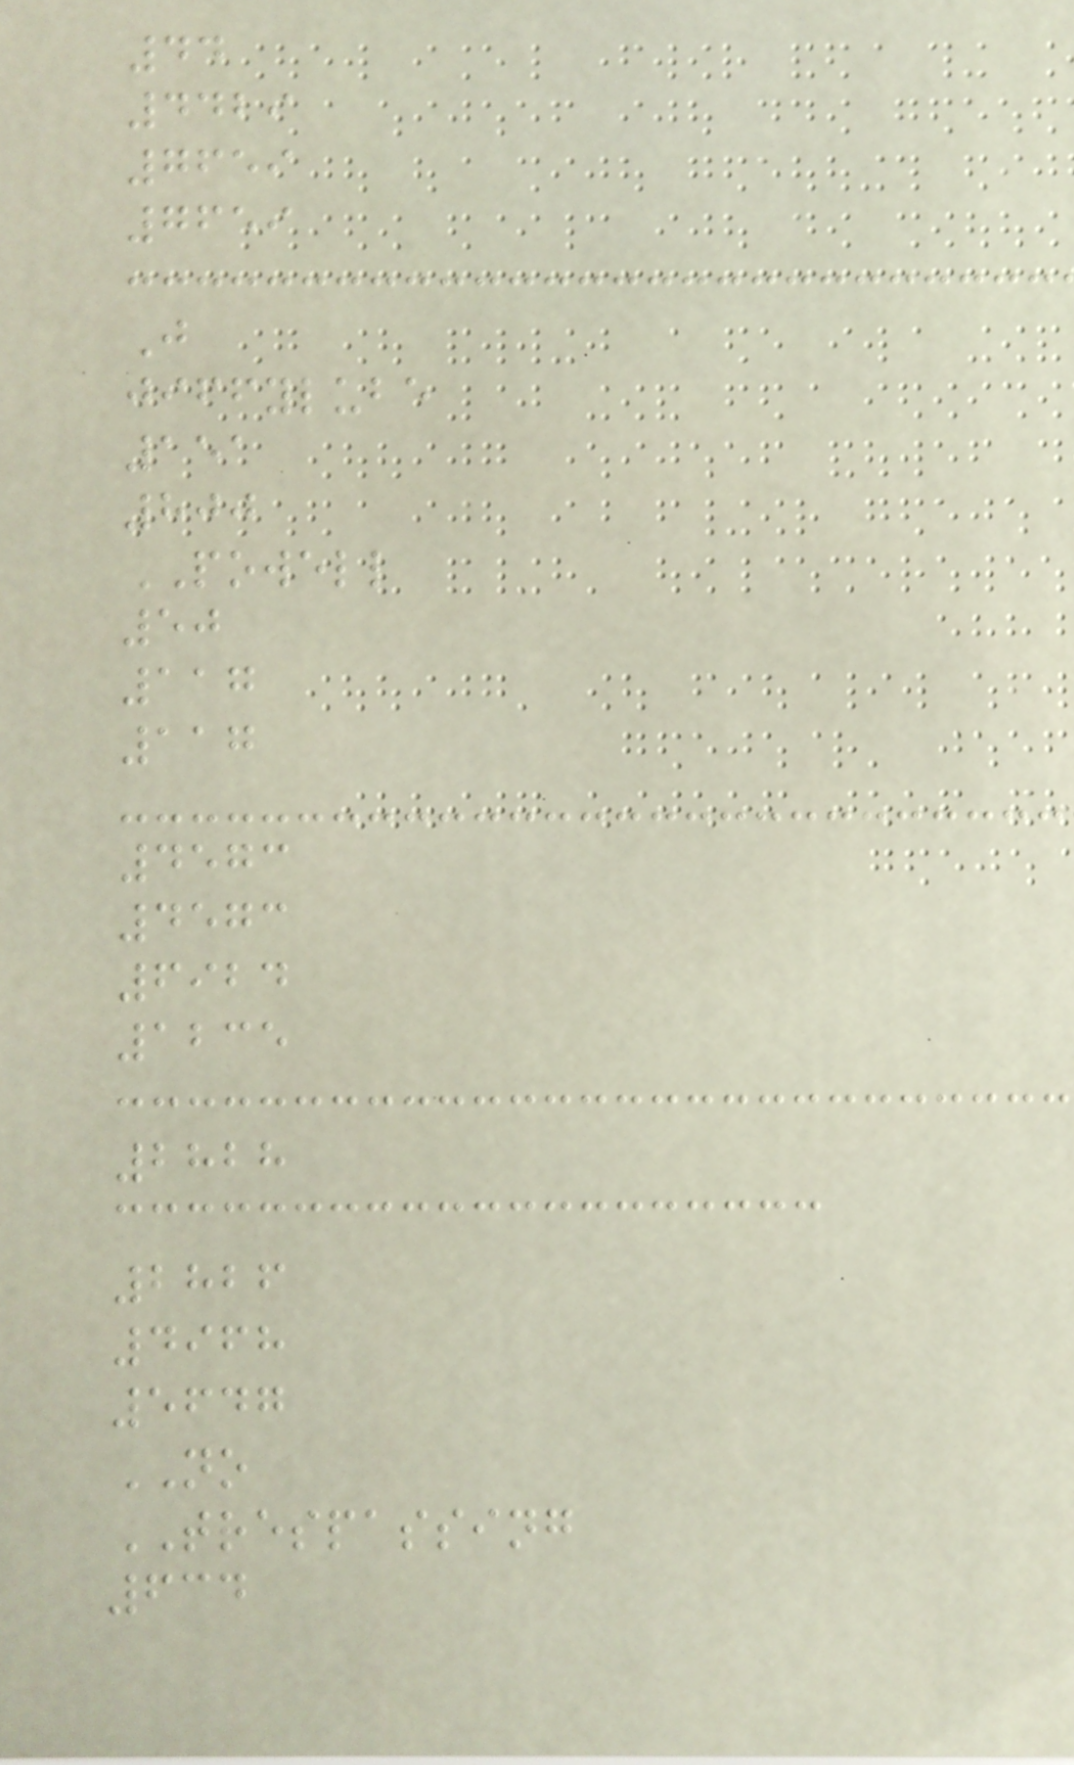44
4429
7659
7659
J
jiffylube
151
800
POWELL
50
117
117
4573
4573
6924
1235
2828
2826
4968
5647
NO
TRESPASSING
634
